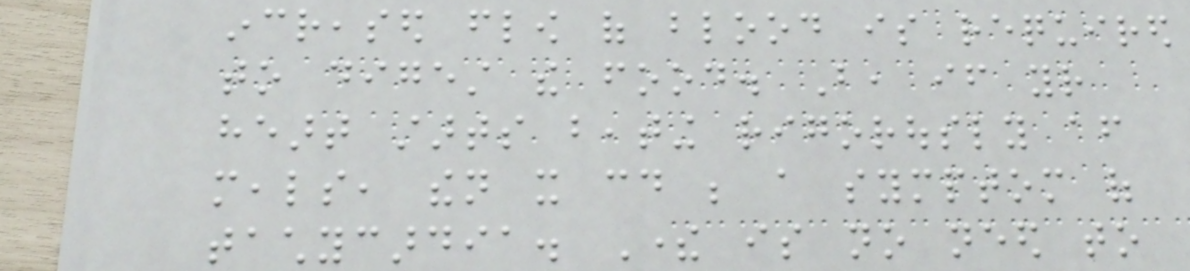increased flow of blood is required
to digest the food. But, if your
heart starts beating rigorously after
meals, then it could be a symptom of
tachycardia. There is no need to
